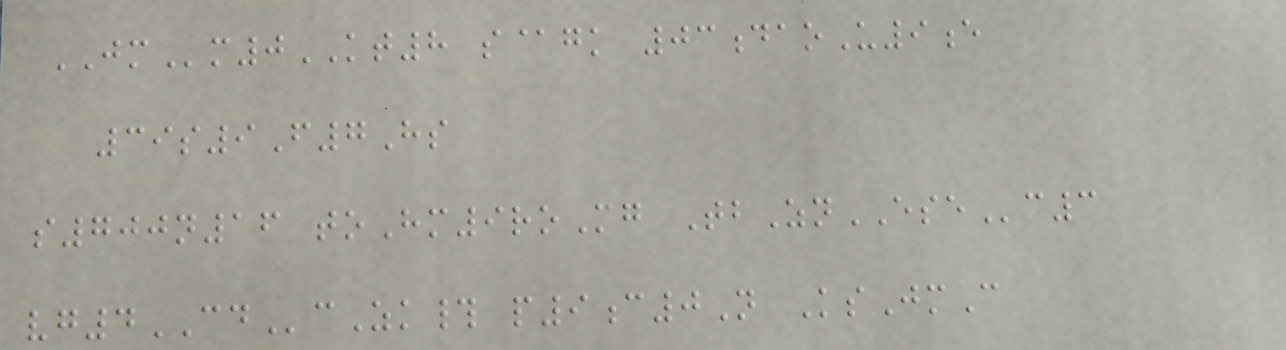JMm0KT8 s@gk 03daoU9e
39s9F7Hs
s700n16 toHm9roMg TbZnESEc3
vg4CDcZk# p9c0N KsJmC
